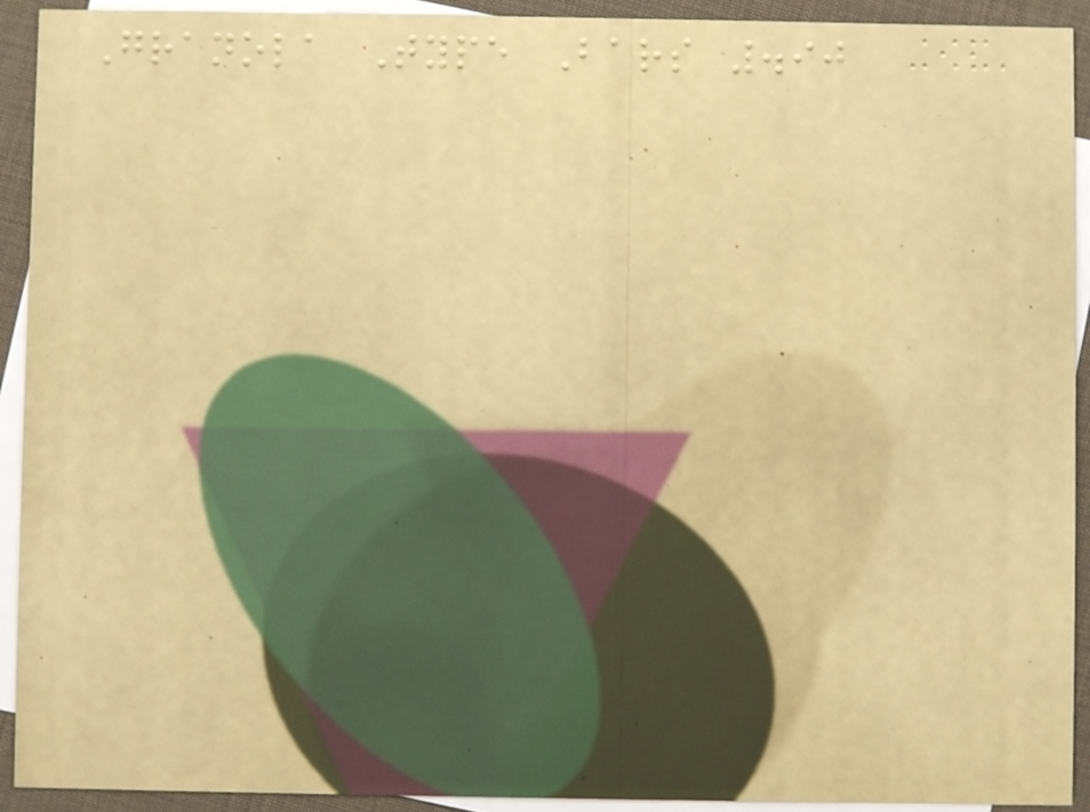Granola Type Bars .90
